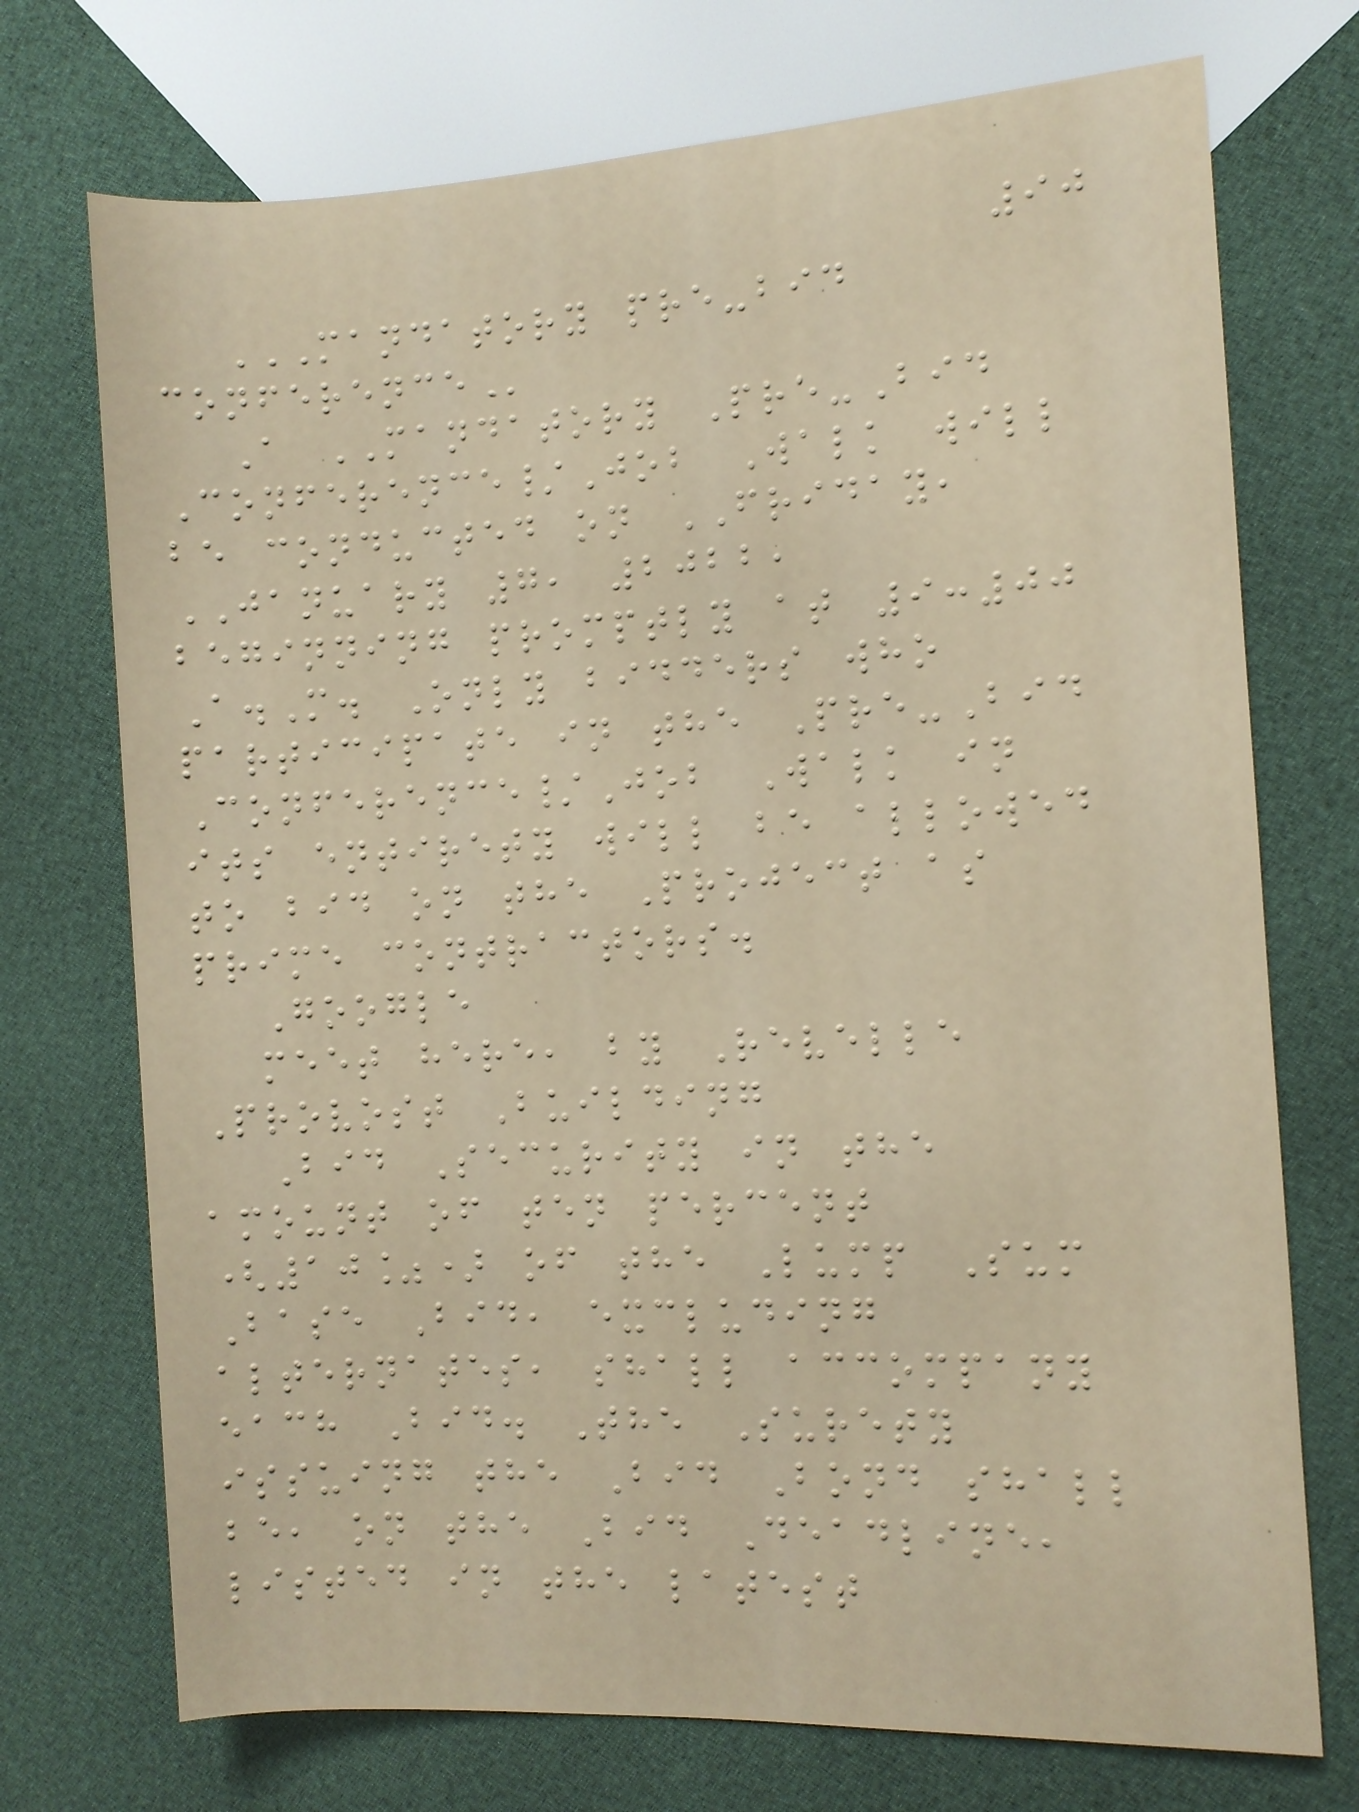90
MANDATORY PRE-BID
CONFERENCE
A MANDATORY Pre-Bid
Conference/Job Walk will
be conducted on FRIDAY,
JANUARY 7, 2022,
beginning promptly at 9:00
A.M. Only bidders who
participate in the Pre-Bid
Conference/Job Walk in
its entirety will be allowed
to bid on the Project as
prime contractors.
Google
meet here, by Revelle
Provost Building
Bid Security in the
amount of ten percent
(10%) of the Lump Sum
Base Bid, excluding
alternates, shall accompany
each Bid. The Surety
issuing the Bid Bond shall
be, on the Bid Deadline,
listed in the latest
